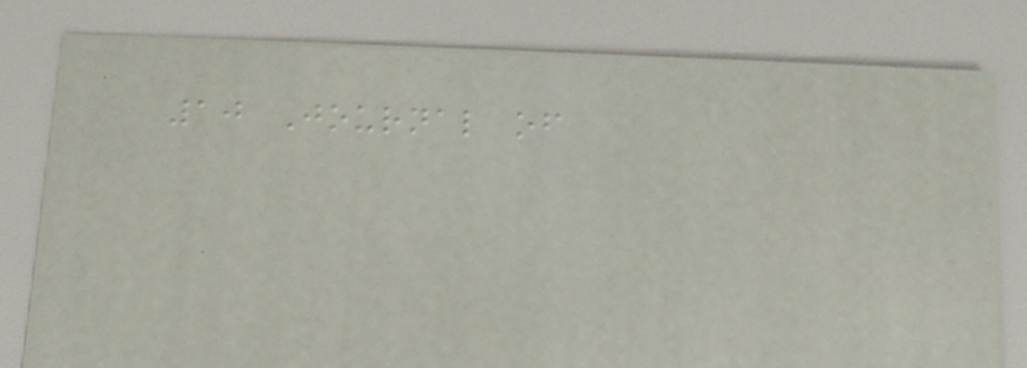10 Journal of
